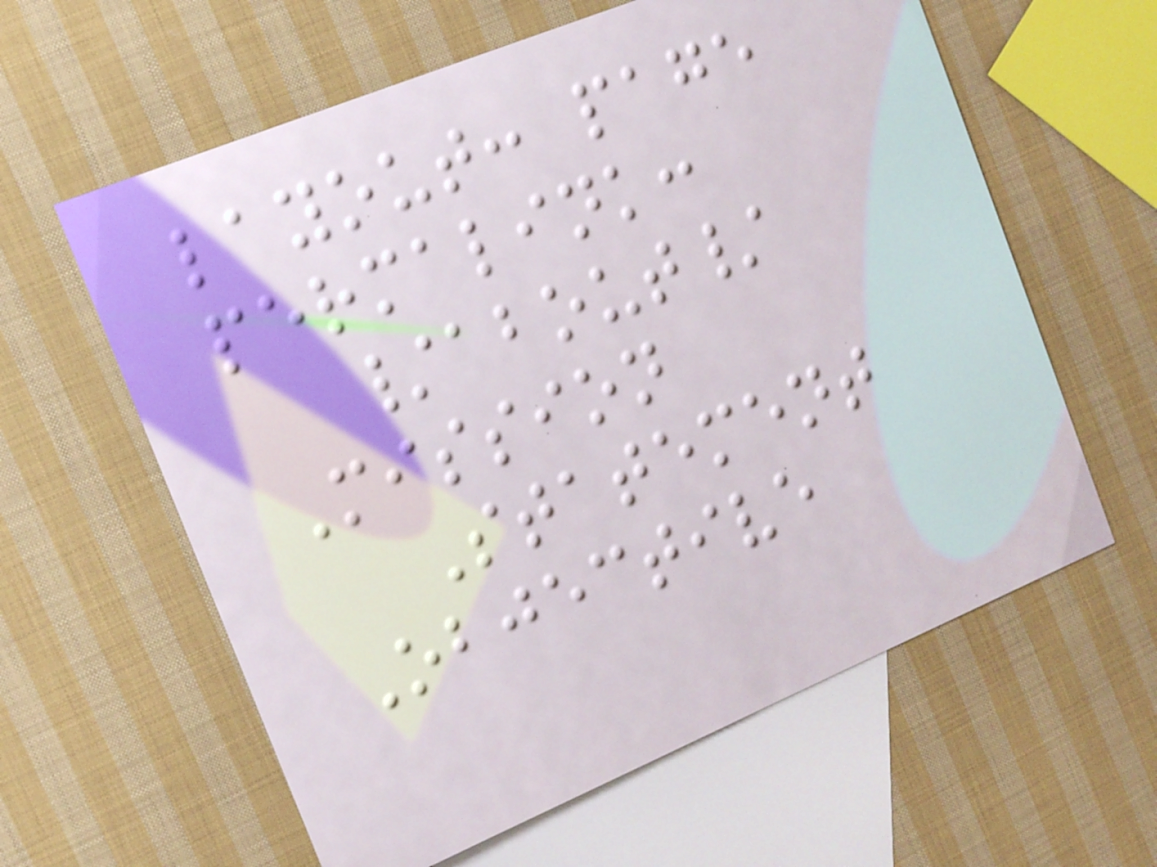layout: page
permalink:
/about/
Mission
Statement
Objective
